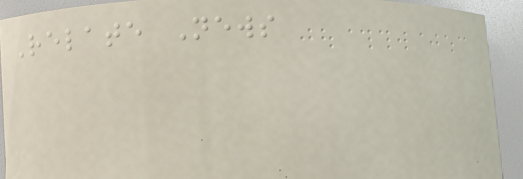Relate News
